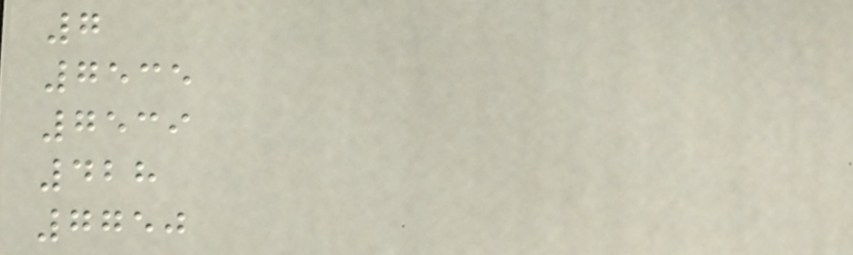7
7535
7539
428
7750
